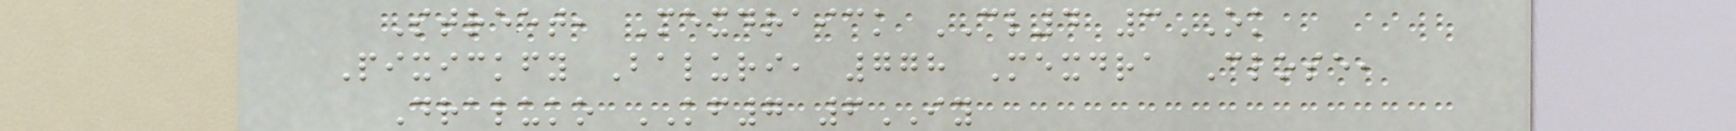Street, Mexdraick CL4 3OK
Pixickfy Baluri, 778 Mexdra Close,
Draluko KF7 6IY
